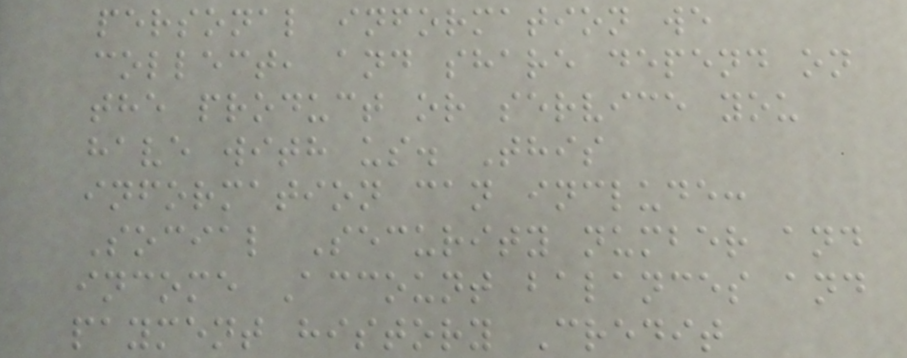personal information we
collect, and share depend on
the product or service you
have with us. This
information can include:
Social Security number and
income Account balances and
payment history Credit
